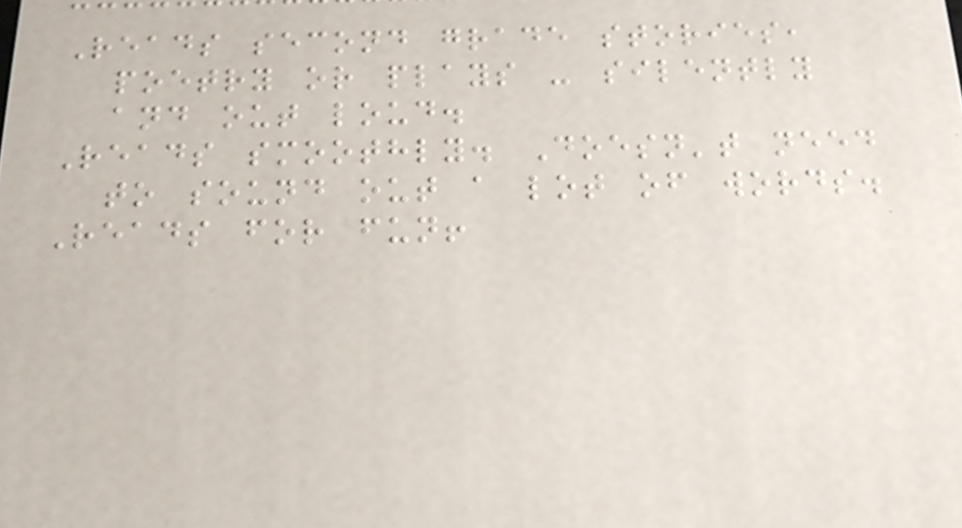Reads second grade stories,
poetry or plays - silently
and out loud.
Reads smoothly. Doesn't need
to sound out a lot of words.
Reads for fun!
